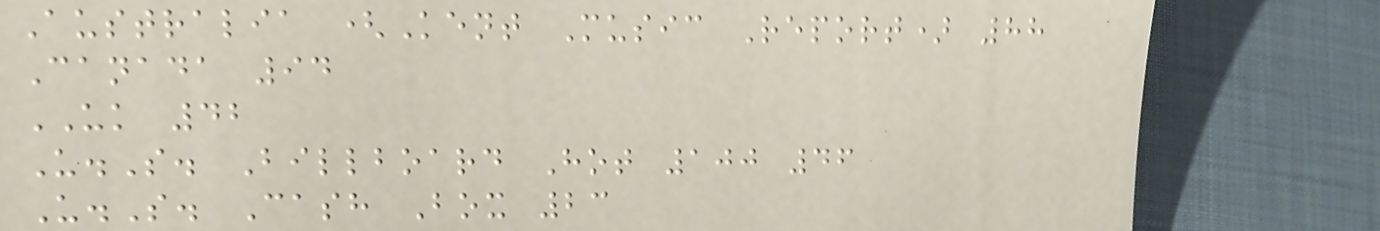Australia (Kent Music Report) 88
Canada 94
UK 42
U.S. Billboard Hot 100 46
U.S. Cash Box 23
